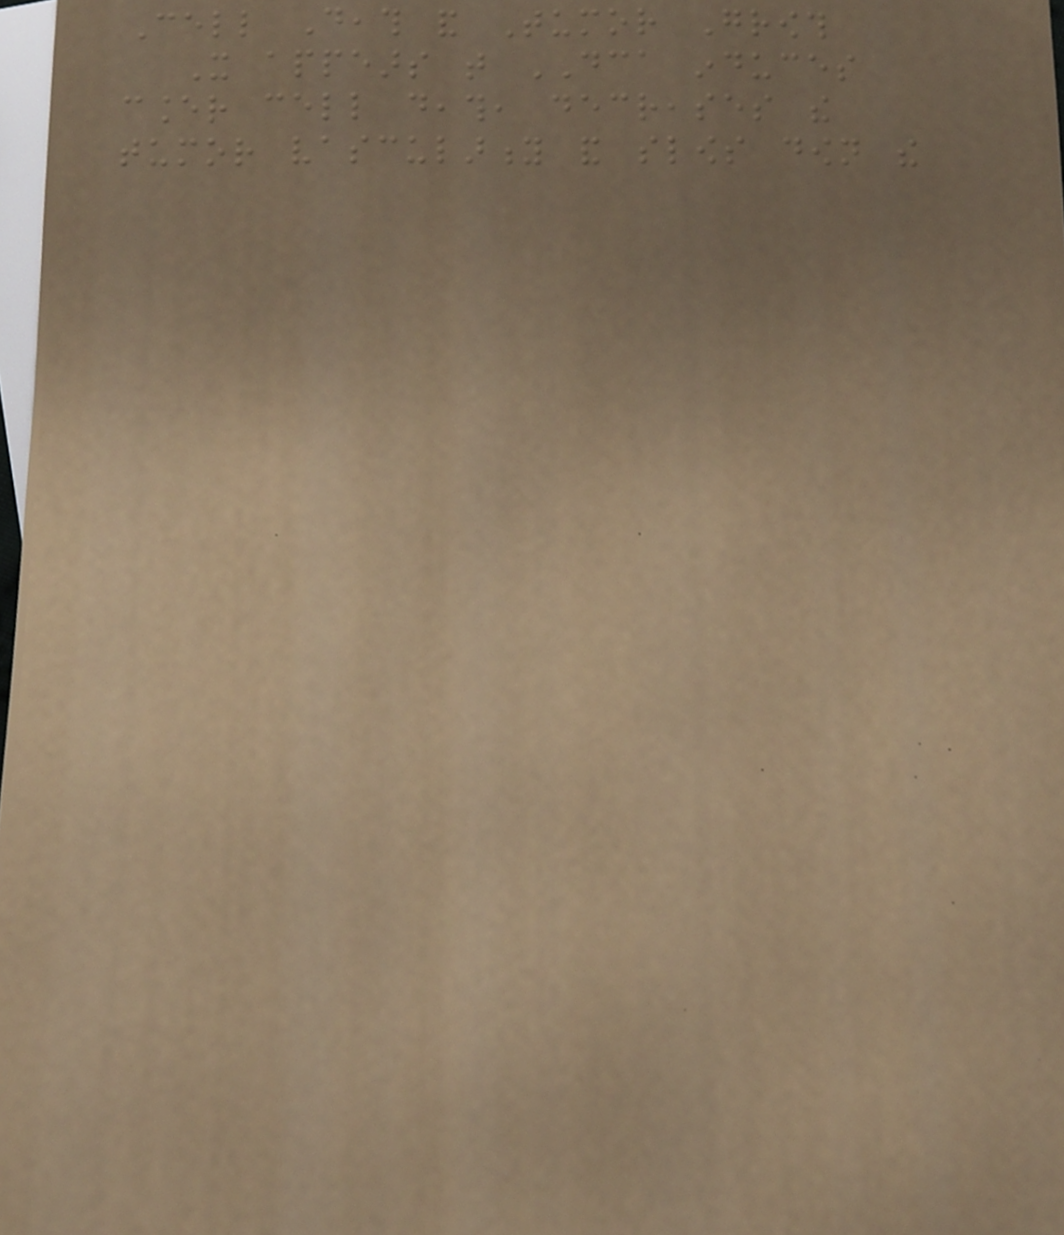Cell Death and Tumor Growth
It appears that DCA induces
cancer cell death, decreases the
tumor vascularity and slows down the
